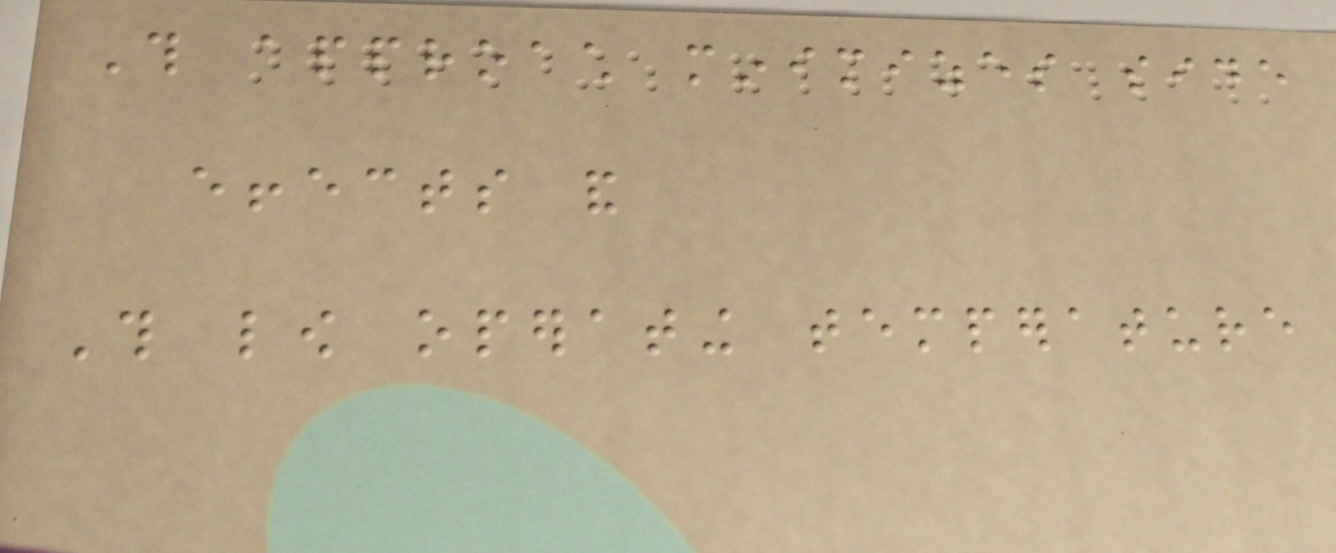This approach minimizes side
effects and
This low operating temperature
